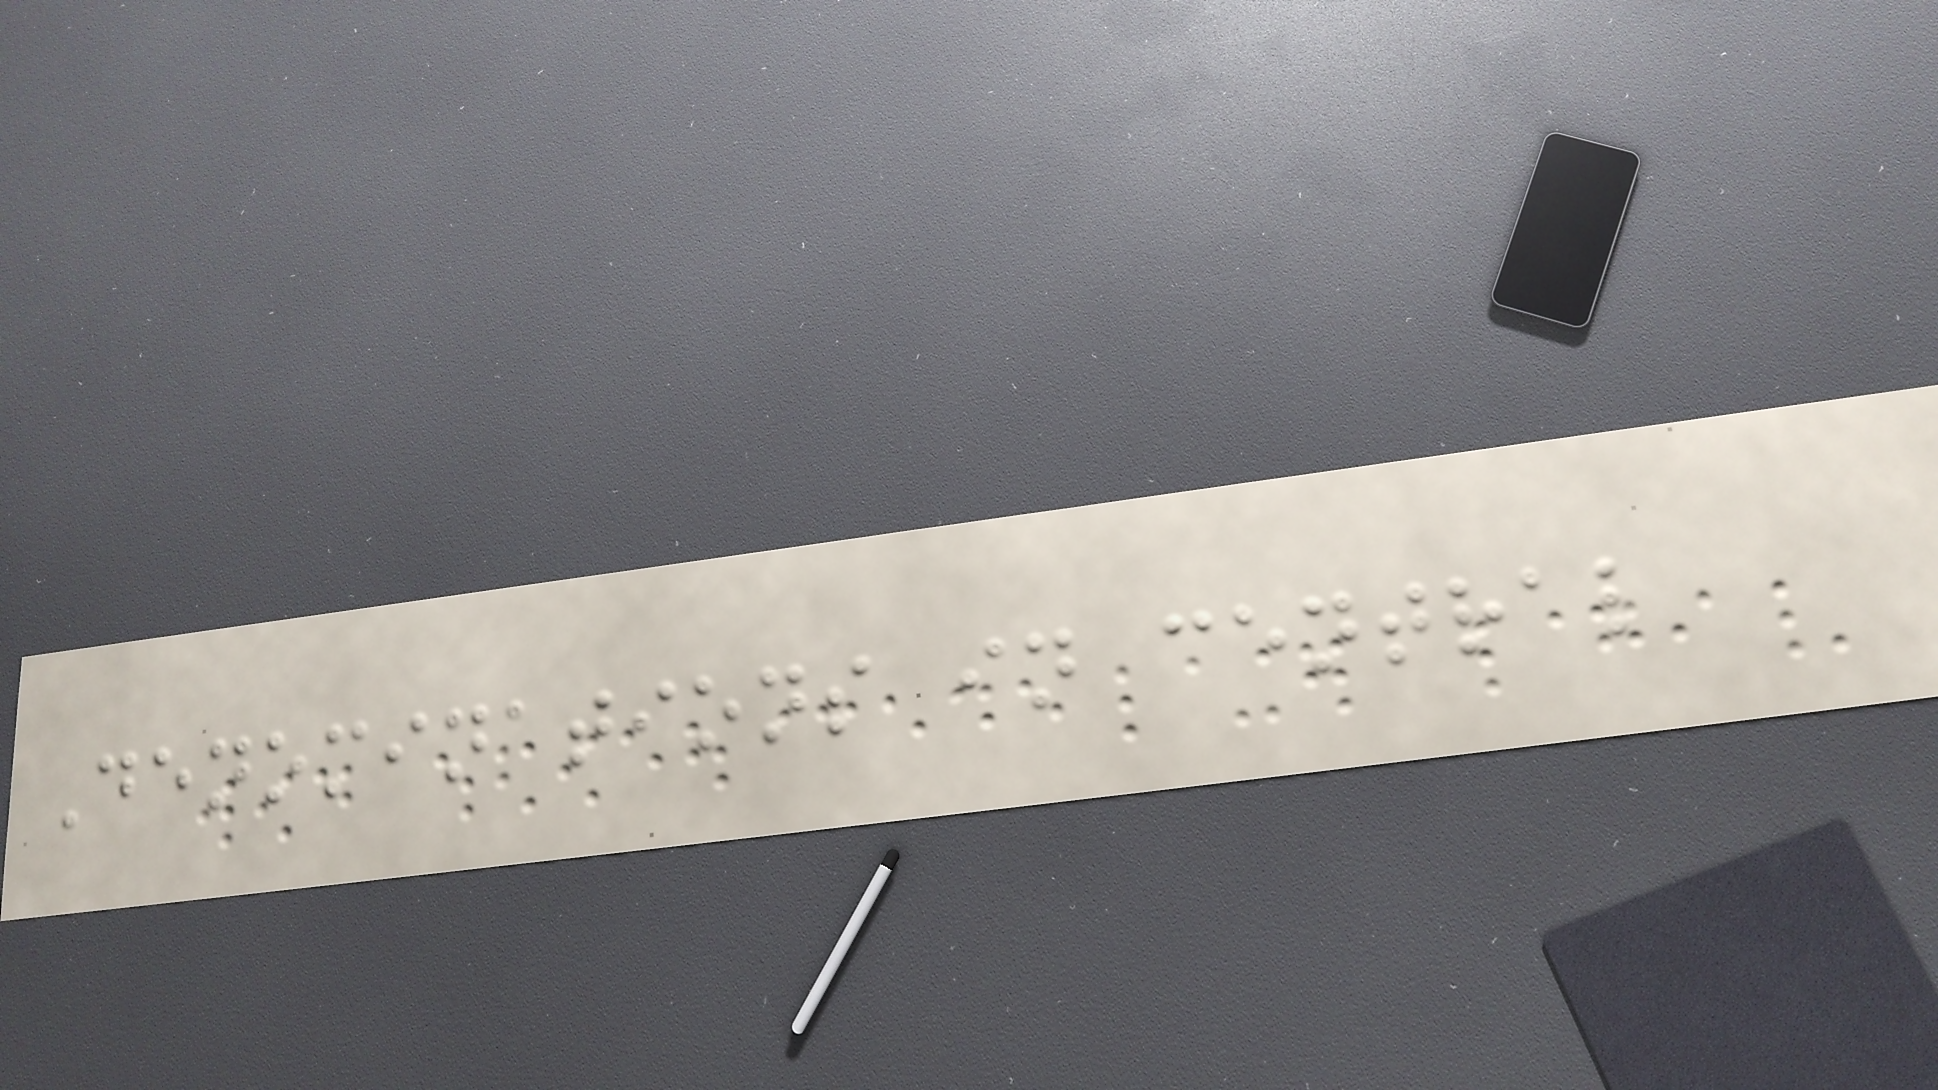Denominations in central
